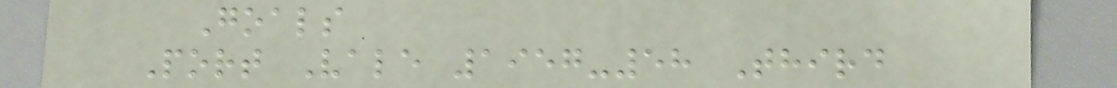Goals
Port Vale 1957-58 Third
